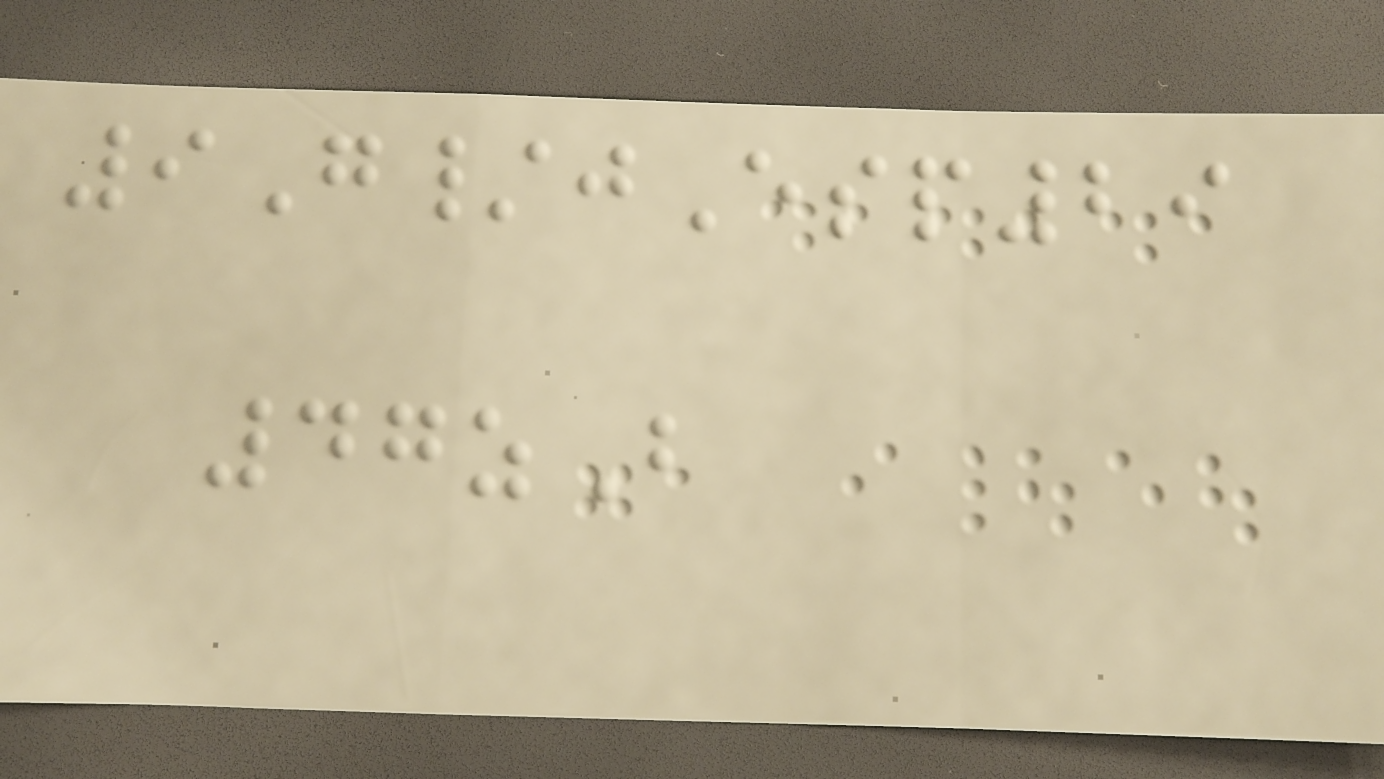9G/jEsp29
47zB
